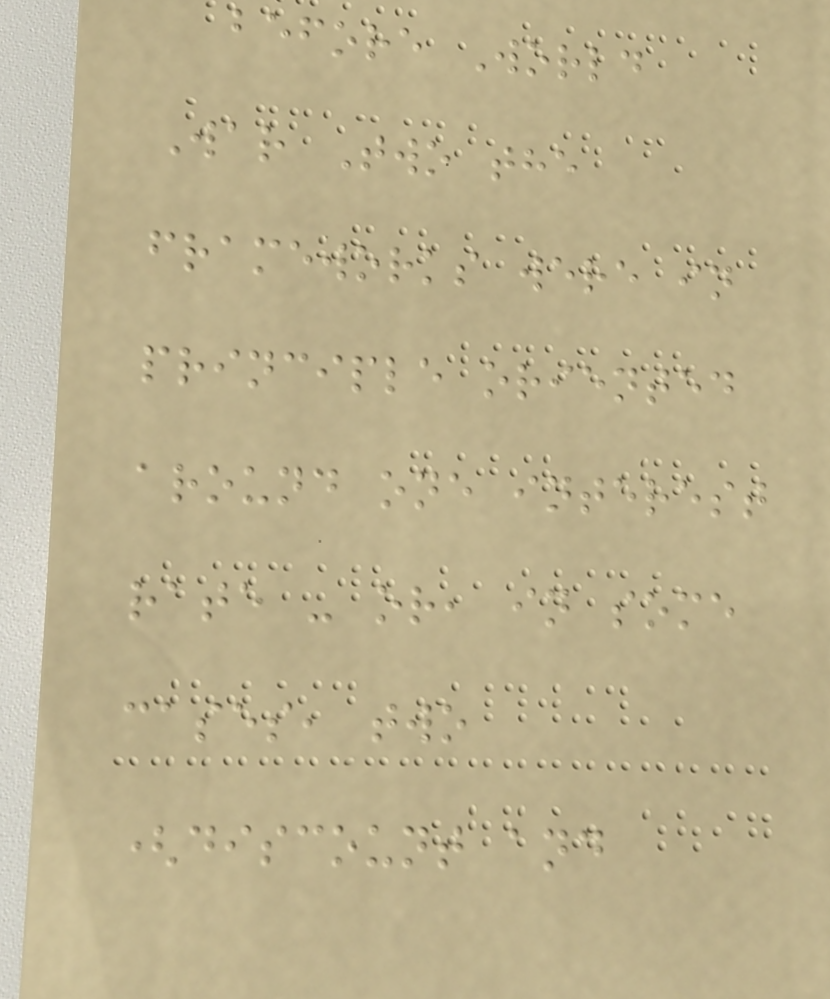before World
War Two the
frameworks were in
principle oriented
around one interest
rate - or, in some
cases, two
(discount and
